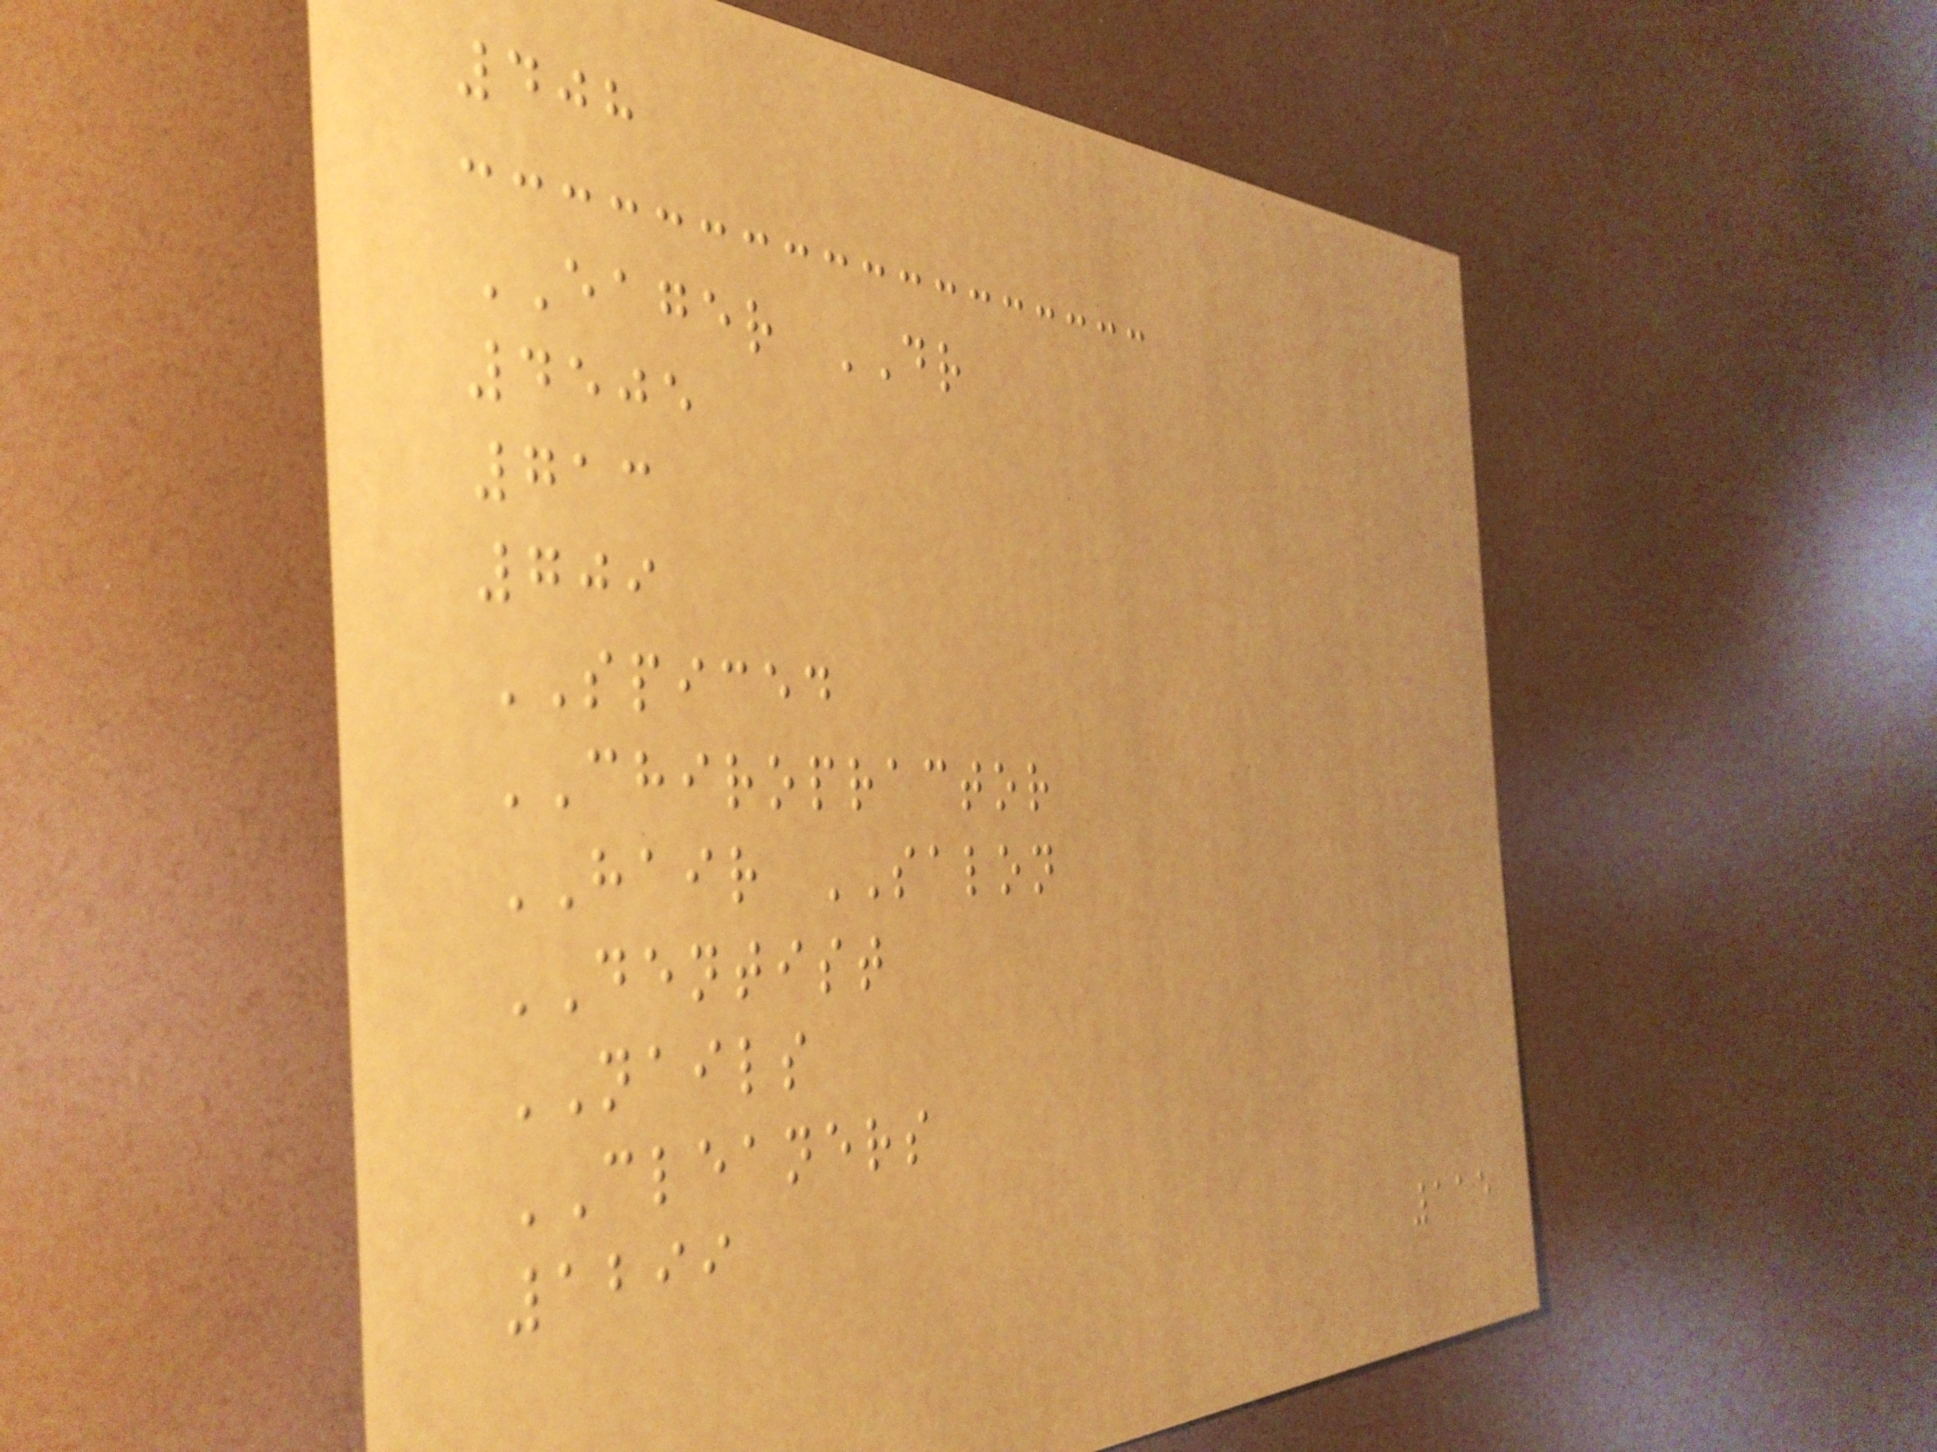408
EAGER DR
4505
713
709
SPICED
CHIROPRACTOR
HAIR SALON
DENTIST
NAILS
CLEANERS
1299
115
